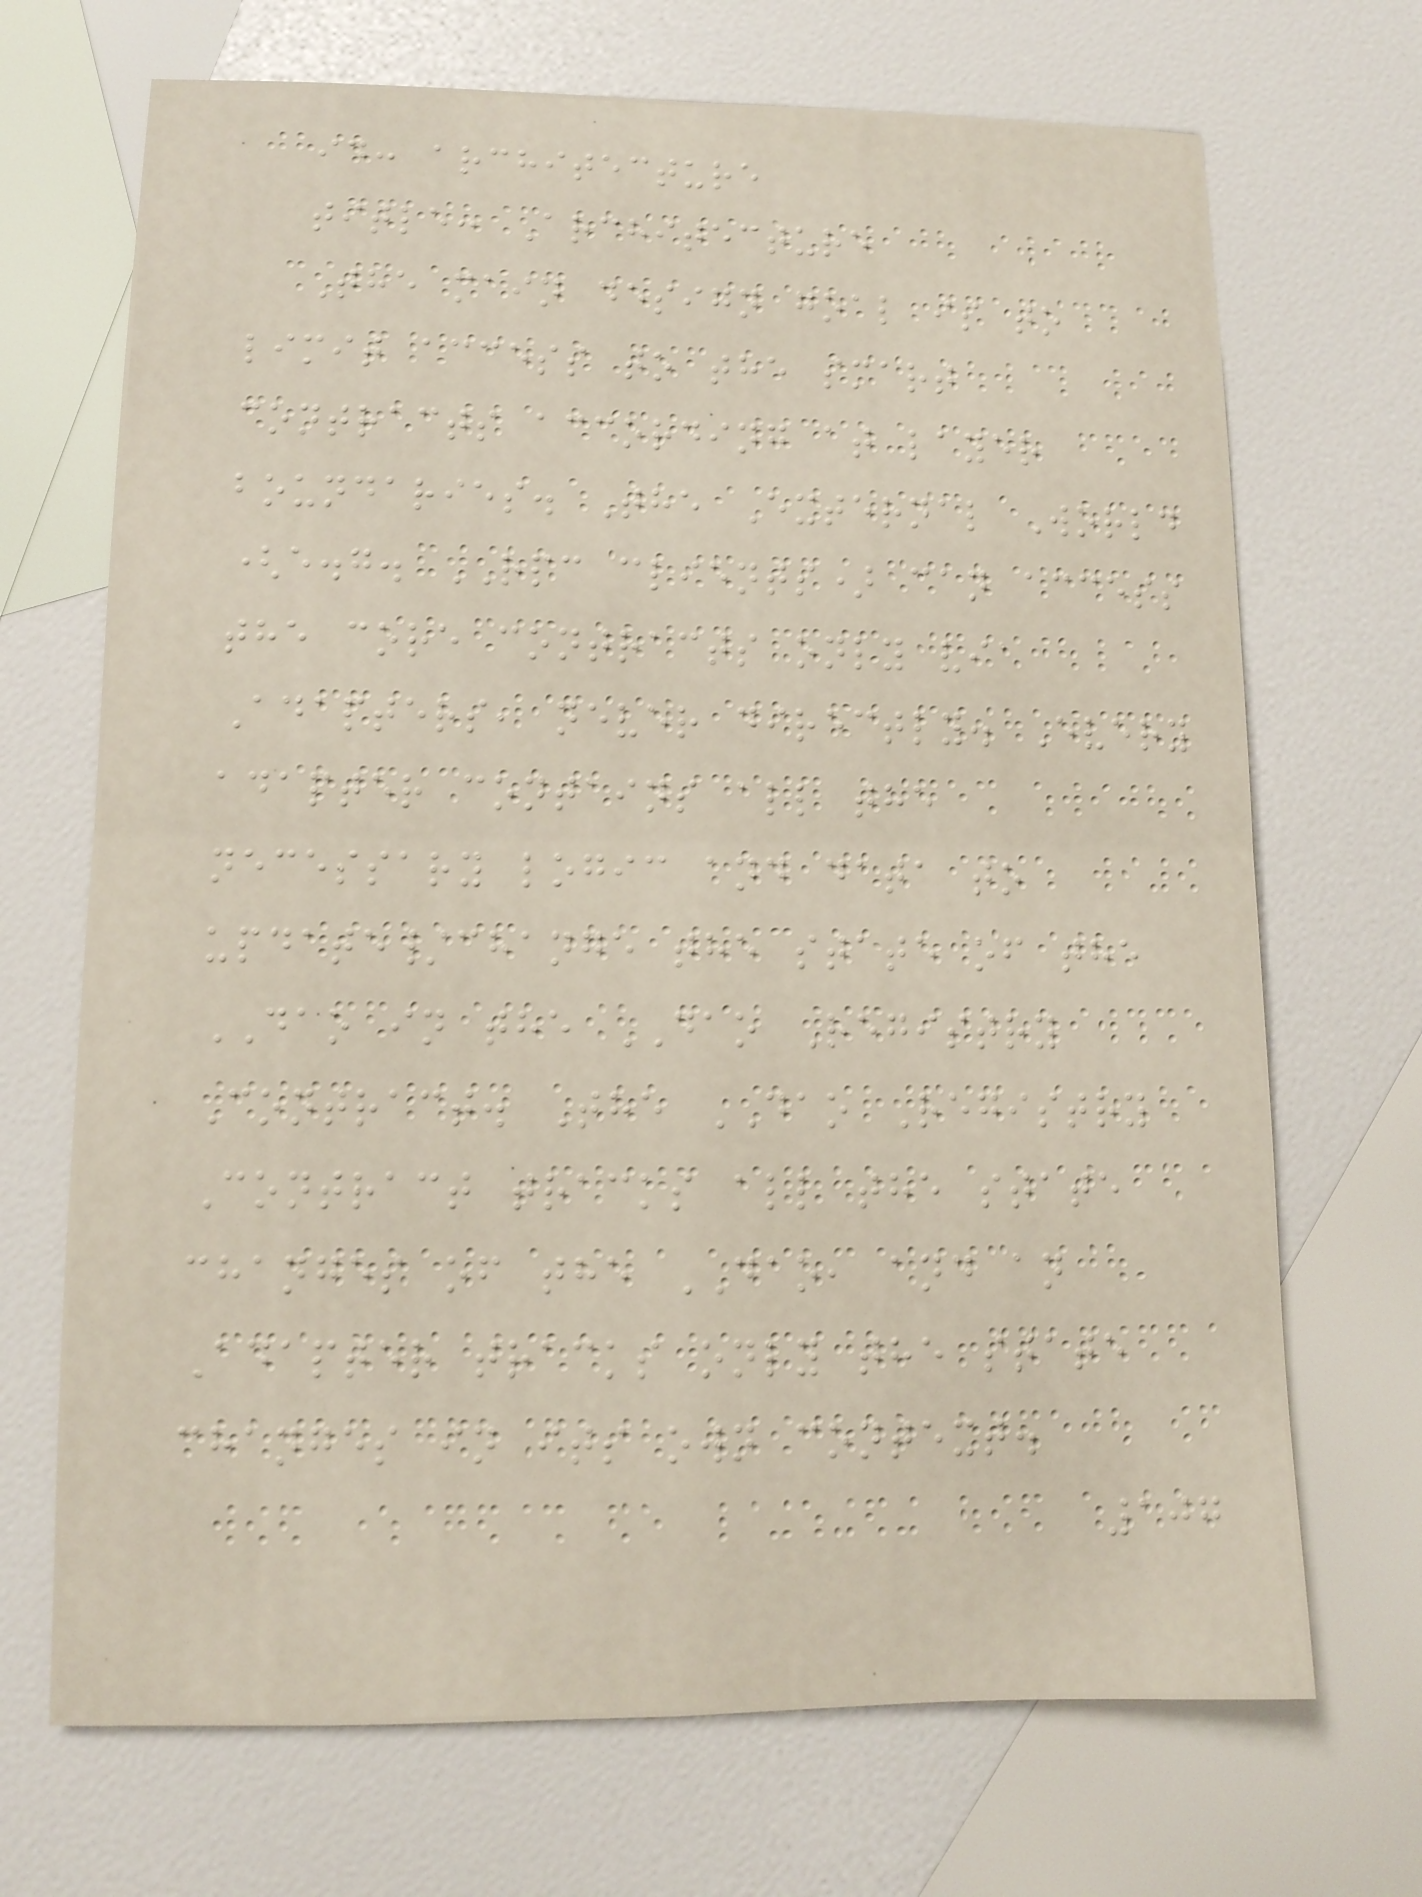id: architecture
title: Architecture
The main design goal is to
limit access to the smart
contracts according at layer
boundaries. The External World
(e.g. RPC clients) can access
the core contracts only via
Adapters, never directly. Every
adapter contains all the
necessary logic and data to
update/change the state of the
DAO in the DAO Registry
Contract. The DAO Registry
Contract tracks all the state
changes of the DAO, and an
Adapter tracks only the state
changes in its own context.
107
